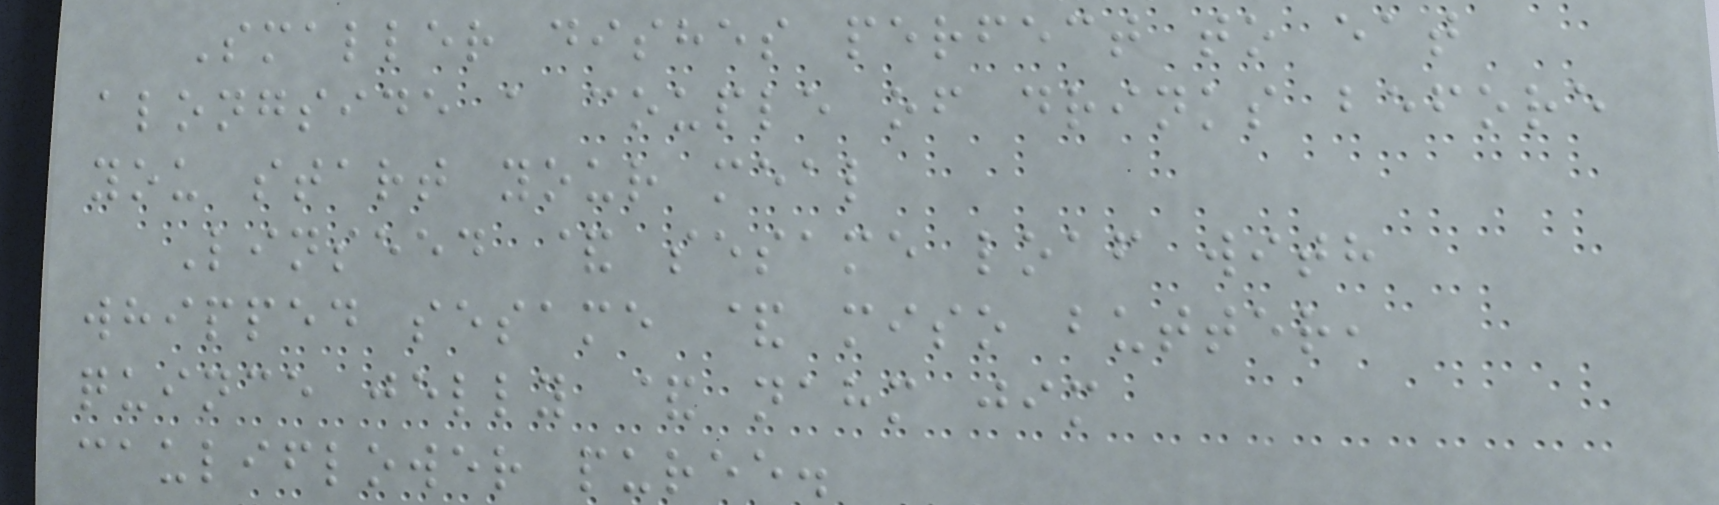Smaller dishes perfect to eat
alongside a couple of drinks before
you start your meal
Linseed & sesame loaf with
whipped sesame & miso butter,
quince jelly & nahm jim
cauliflower puree.
